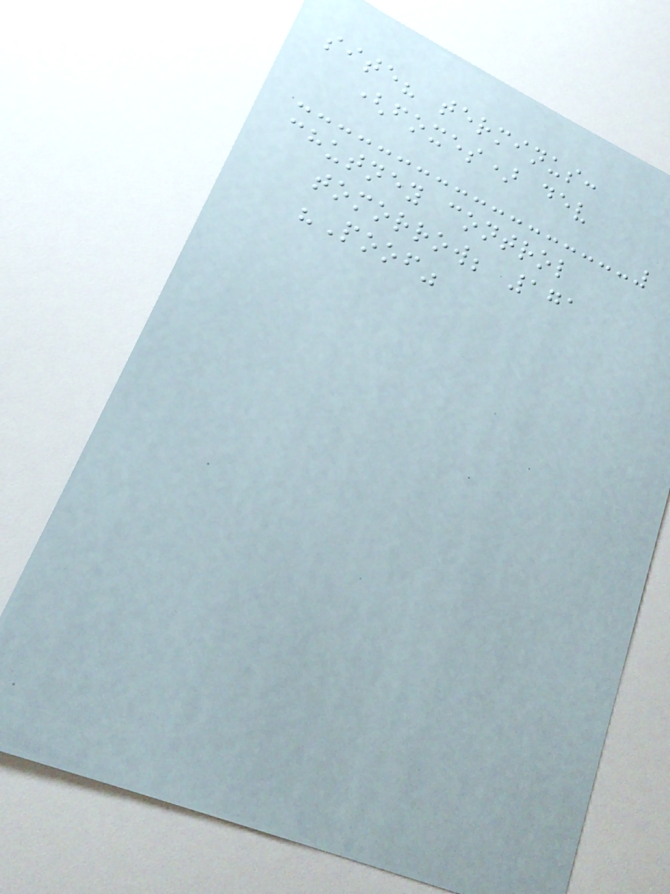site? terminus:
(foxes) dev
chutney control
tomorrow; 171
"Poof"
